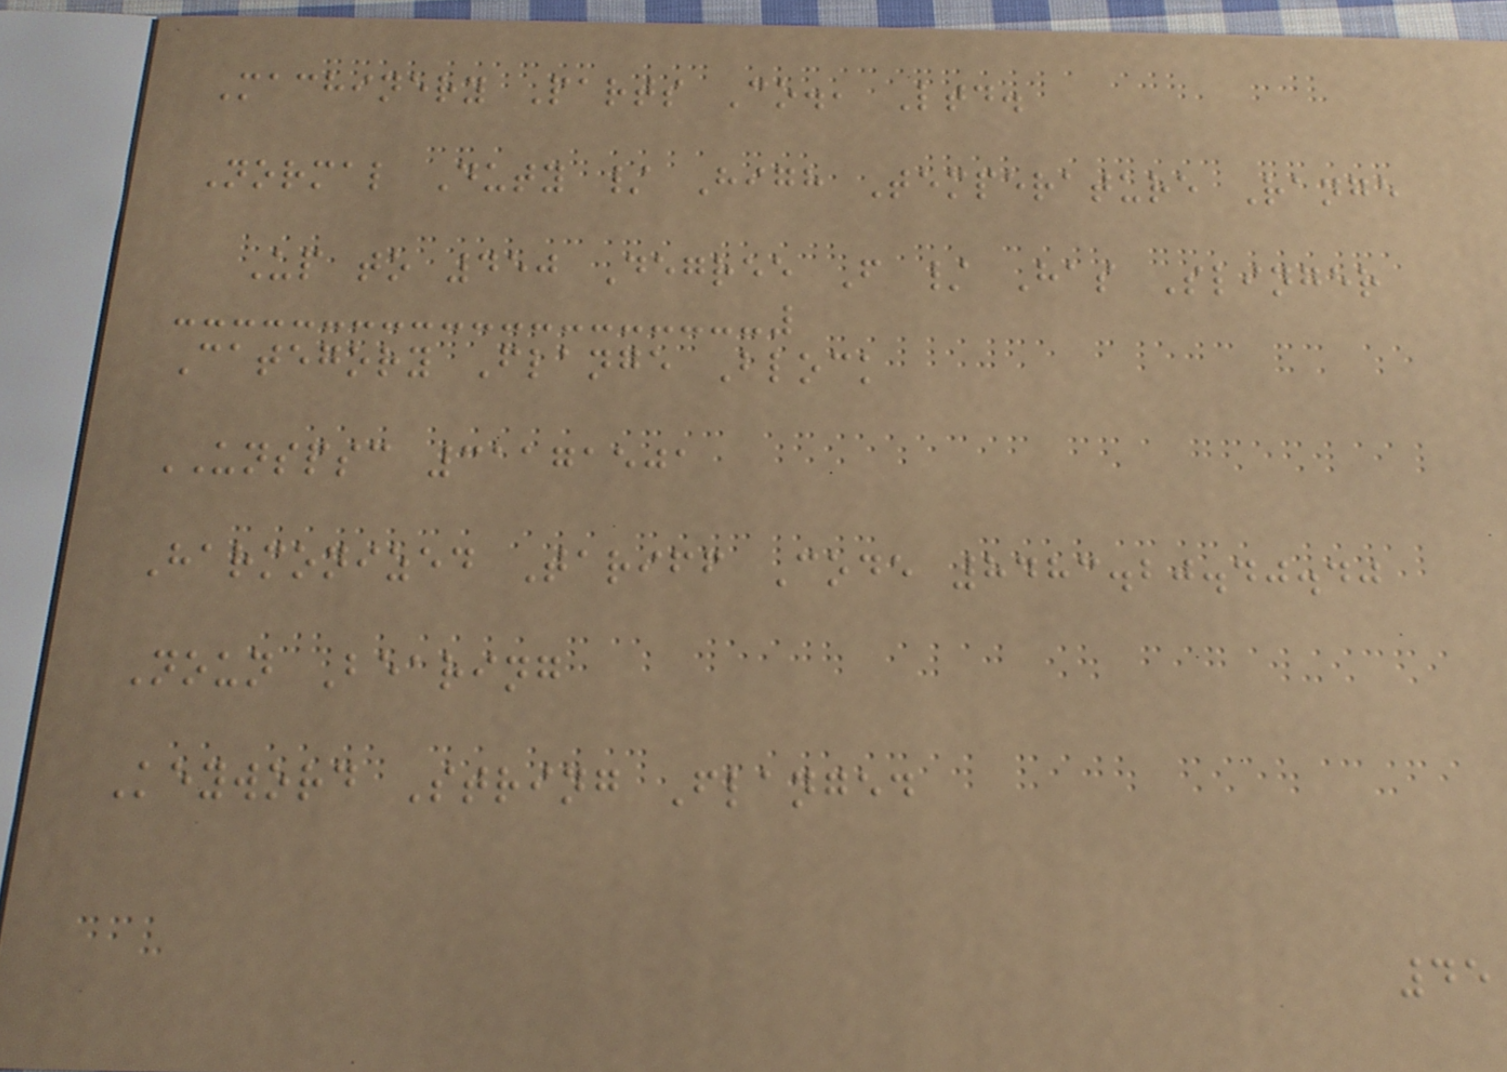Machinery Parts Co., Ltd.
Normal Duty / High Temperature Range
Up to 450 Degree F / Has Slinger
Category Flange Block
UNSPSC 31171501
Harmonized Tariff Code 8483.20.40.40
Noun Bearing
Keyword String Flanged
45
